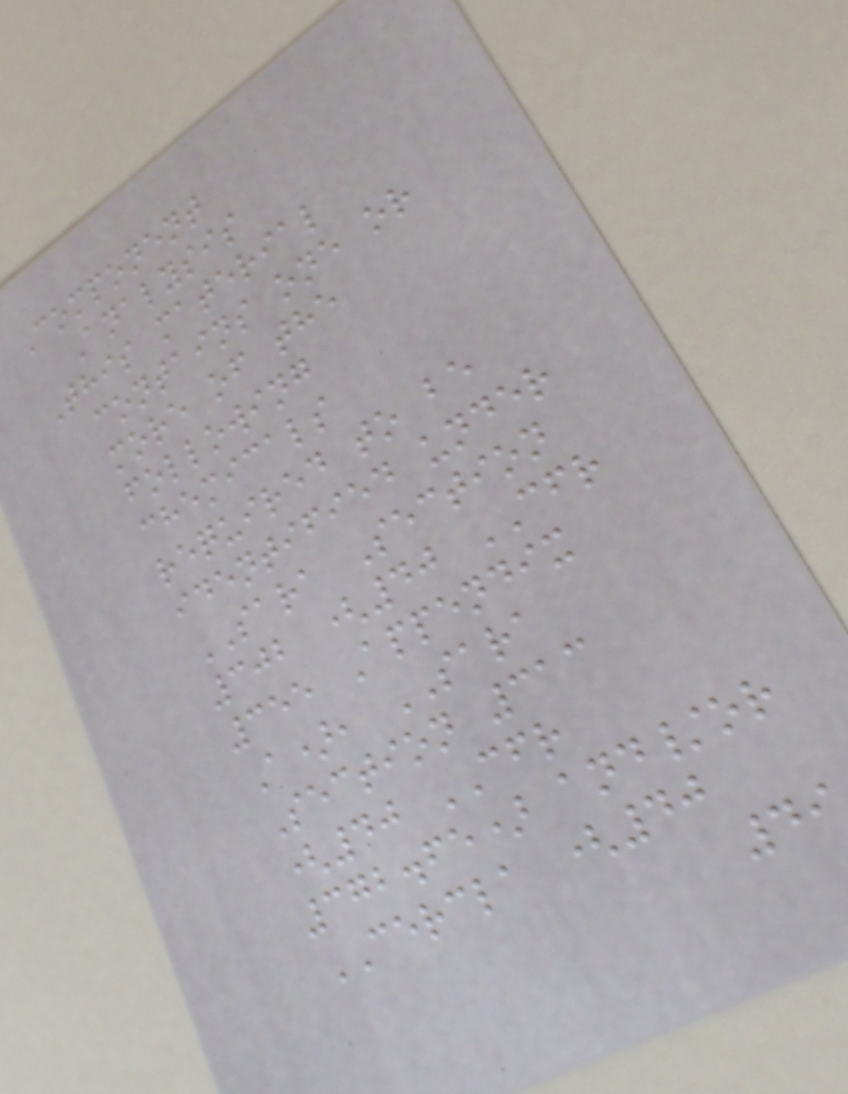Component
Analysis
This material
contains one or
more of the
following
chemicals
required to be
identified under
SARA Section
302 (40 CFR
355 Appendix
A), SARA
Section 313
(40 CFR
372.65) and/or
CERCLA (40
49
